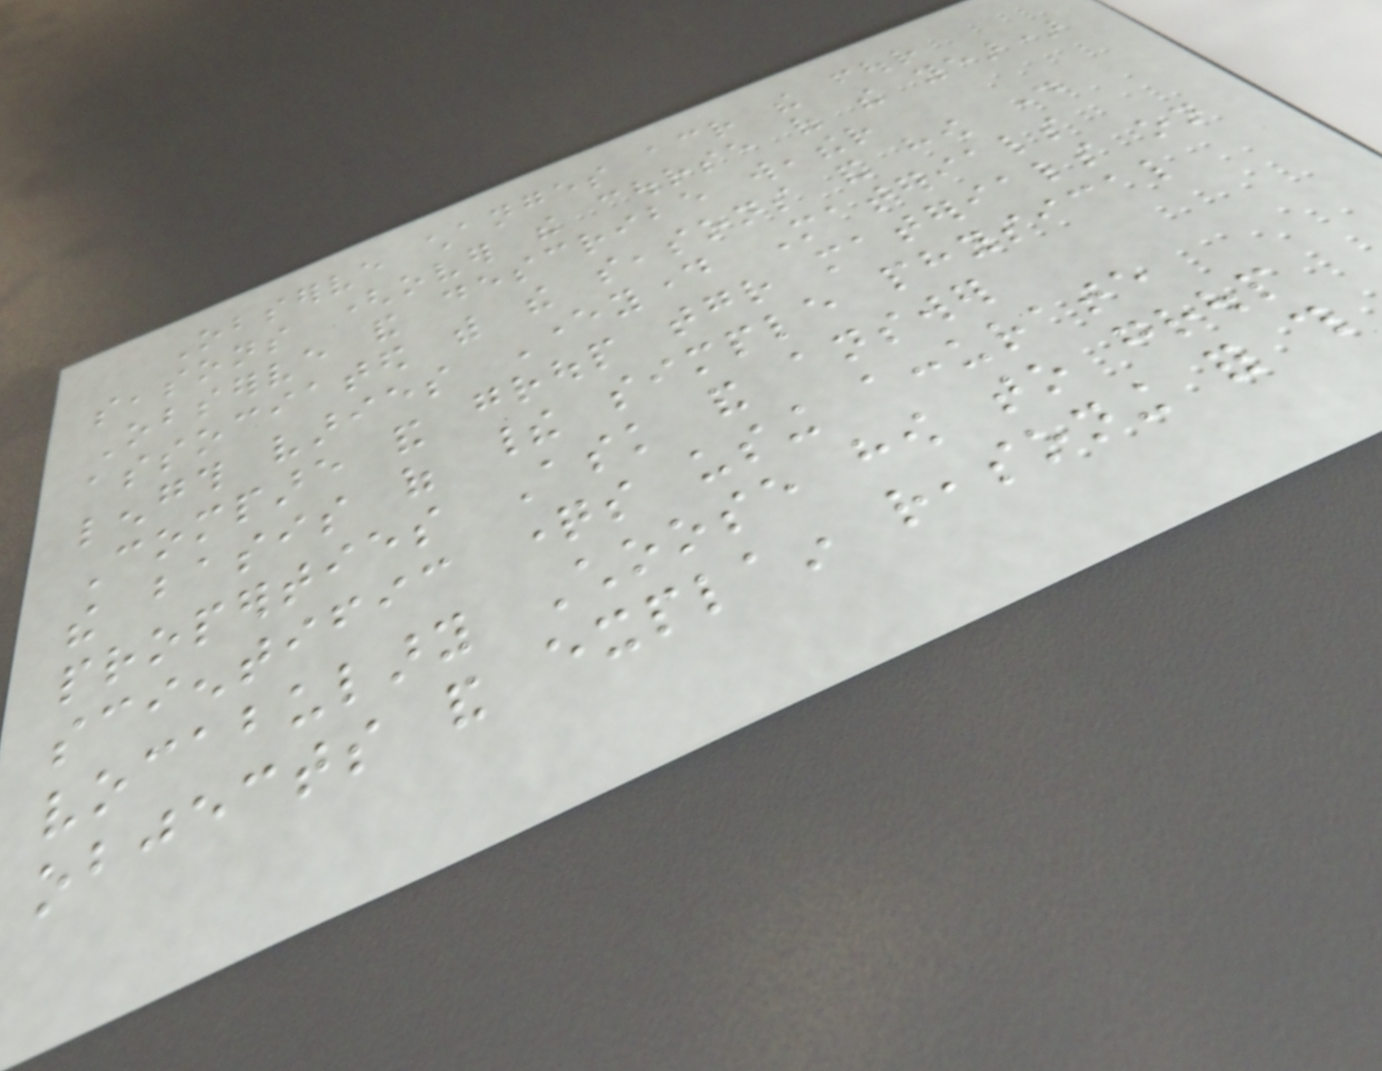Observe changes across the four
seasons (over the course of the year)
Observe and describe weather
associated with the seasons and how day
length varies Everyday Materials
Compare and group together materials on
the basis of their simple physical
properties Ask and answer
scientific questions using accurate
vocabulary Choose how to group
objects and explain reasoning for this
